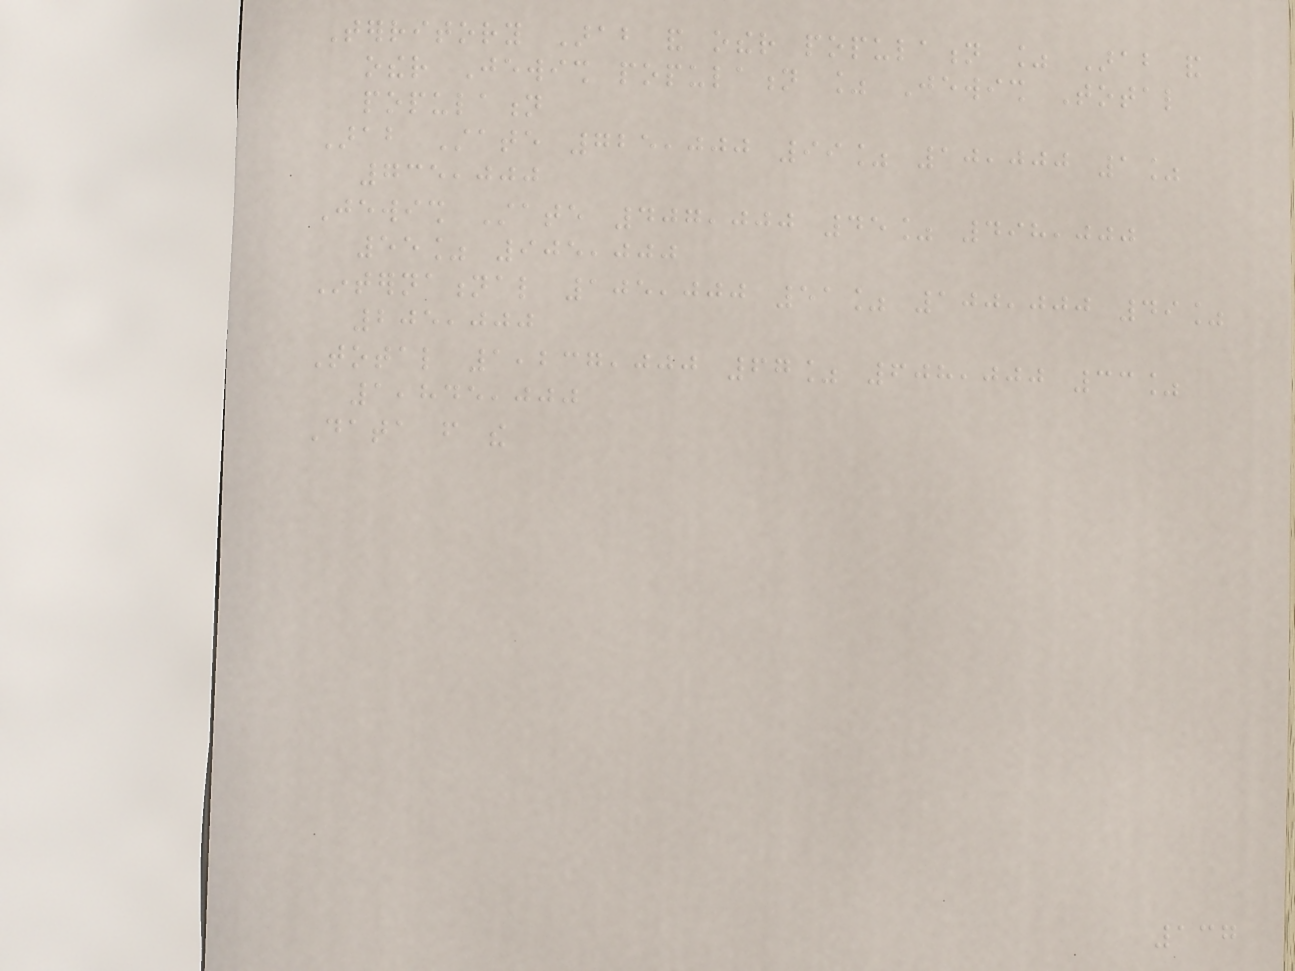Territory Arab and other population % Arab and
other Jewish population % Jewish Total
population
Arab State 725,000 99% 10,000 1%
735,000
Jewish State 407,000 45% 498,000
55% 905,000
International 105,000 51% 100,000 49%
205,000
Total 1,237,000 67% 608,000 33%
1,845,000
Data from the
137
